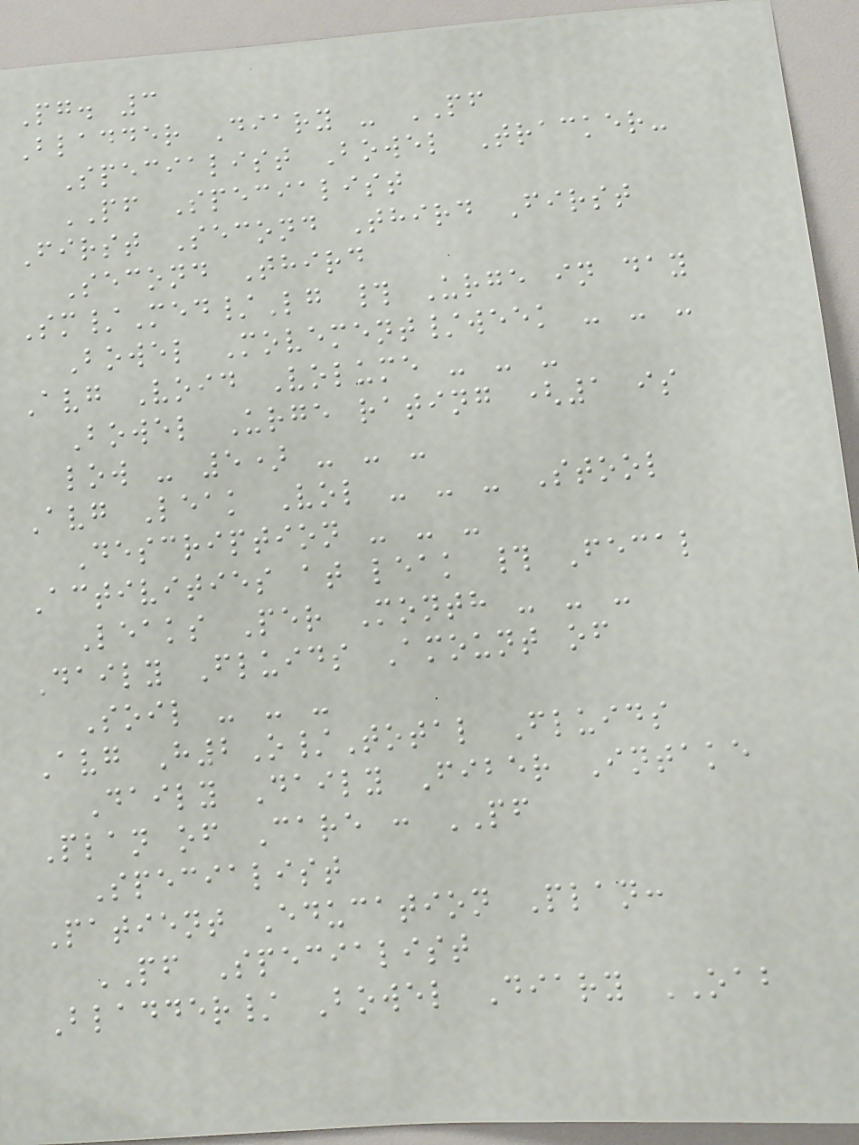Pg. 3
Bladder Diary - PF
Specialist Bowel Tracker-
PF Specialist
First Second Third First
Second Third
Sm/Med/Lg # Urge in day
Bowel Movement/week - - -
Avg Void Volume - - -
Bowel Urge rating (1 is
low - 5) - - -
Avg Leak Vol - - - Stool
Description - - -
Activities at leak # Fecal
Leaks Per Month - - -
Daily Fluids Amount of
Soil - - -
Avg H2O/Total Fluids
Daily Daily Fiber Intake
Plan of Care : PF
Specialist
Patient Education Plan:
PF Specialist
Bladder/ Bowel Diary OAB
